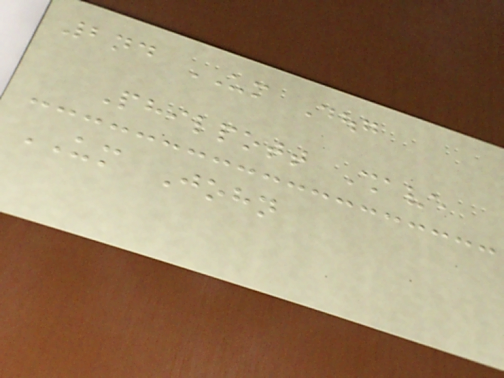2nd UM Doug
Philpott Shave
UM John
